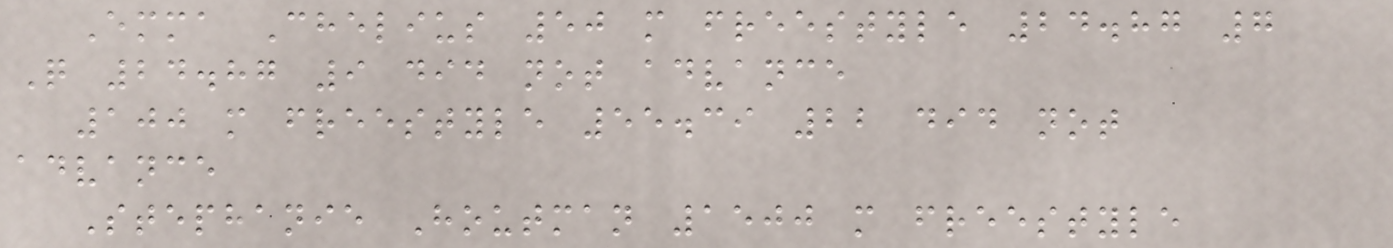Emma Chelius 50 m freestyle 24.87 7
Q 24.87 9 did not advance
100 m freestyle 55.39 22 did not
advance
Stephanie Houtman 1500 m freestyle
